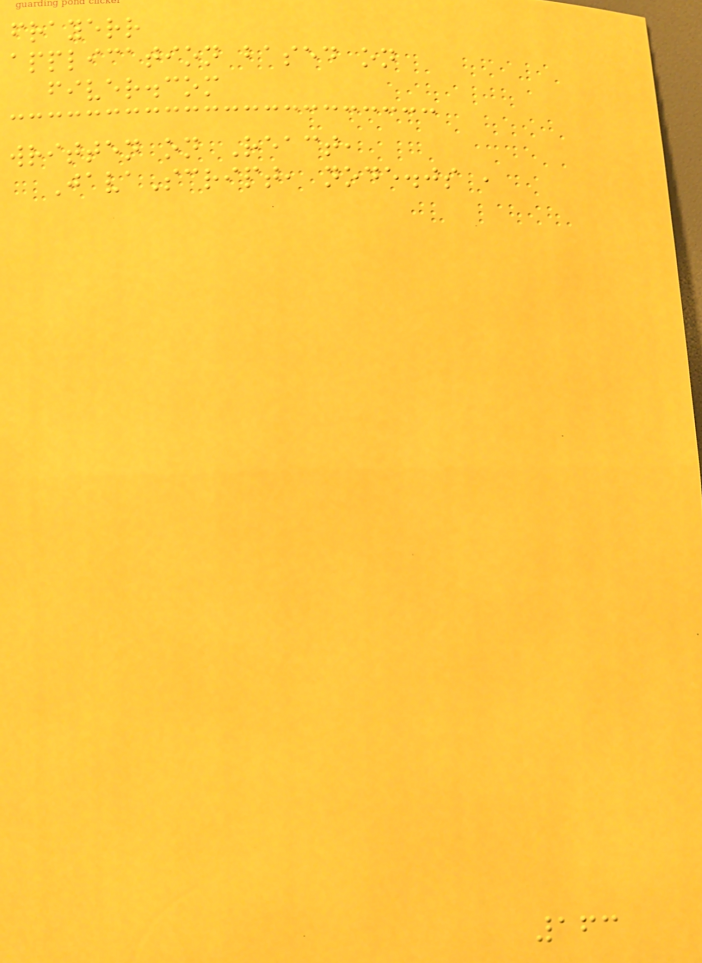frayerr
application based on
fiver.com
written on React,
JavaScript, node.js ,
163
